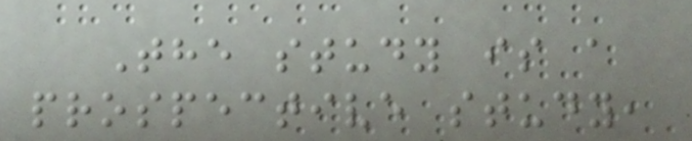The study is a
prospective study,
